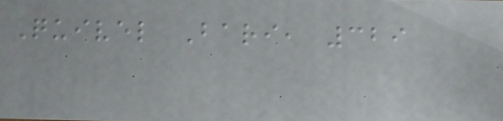Quivel Bari, 329
